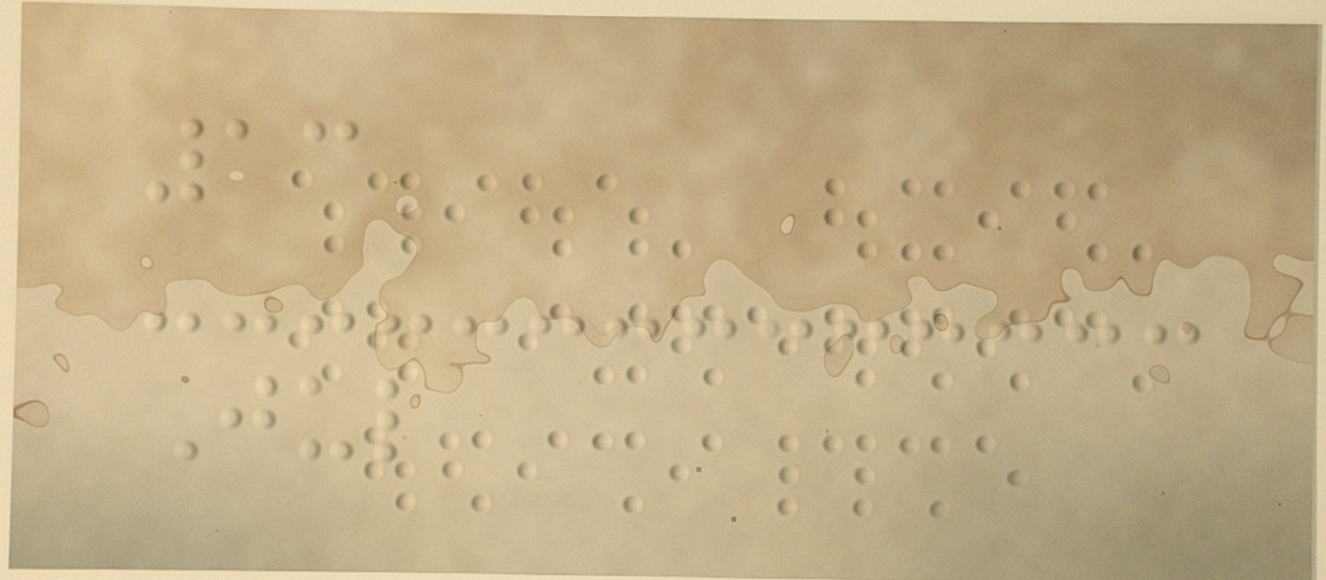13
Jul
